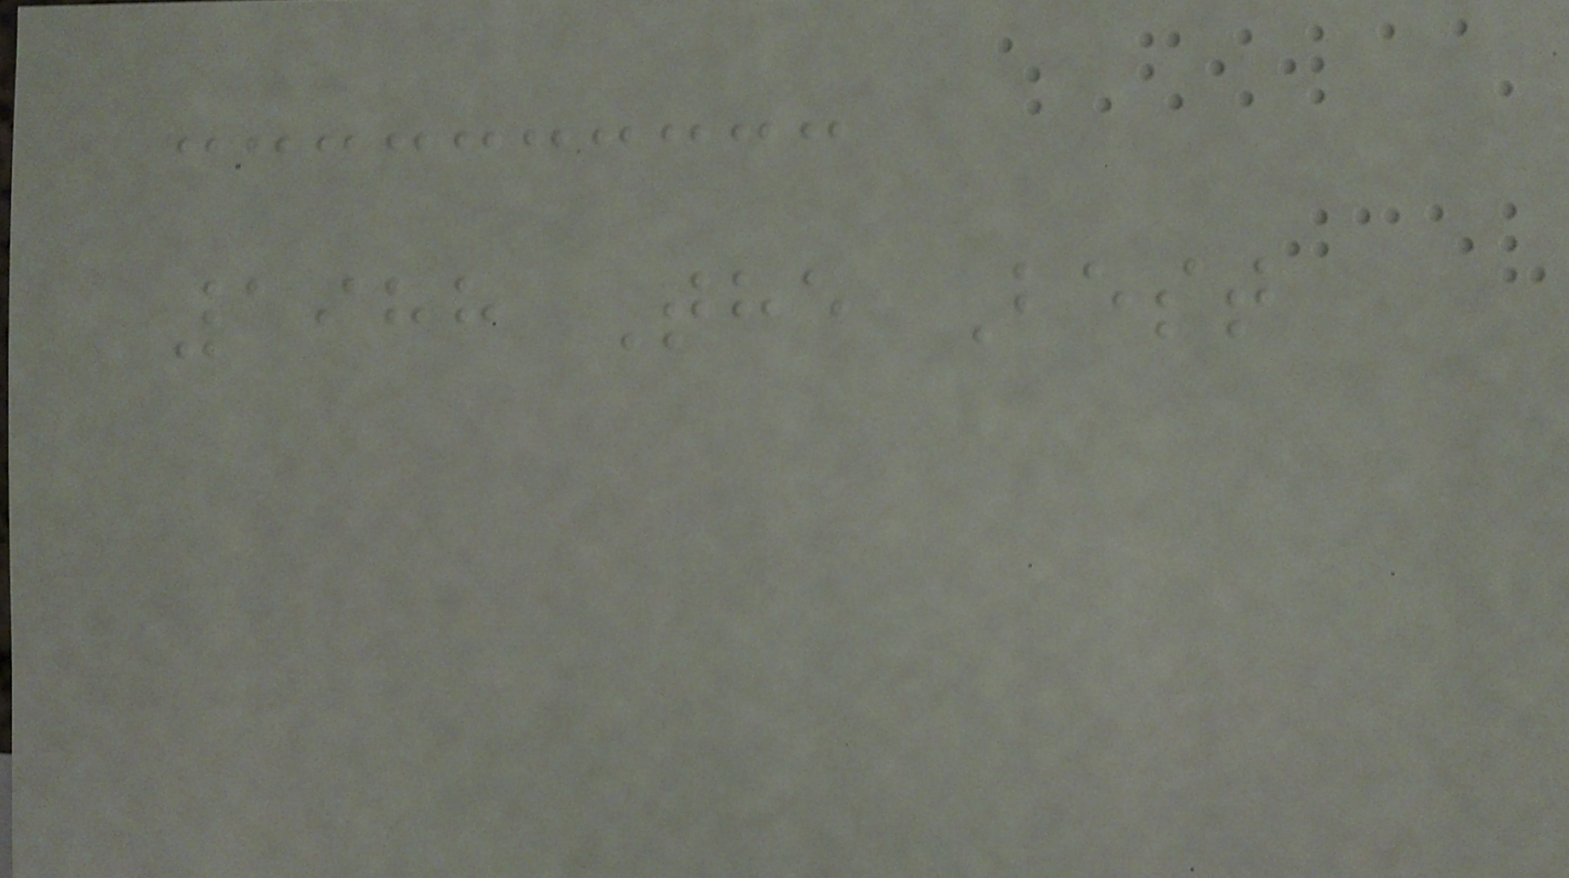1988 The Best
